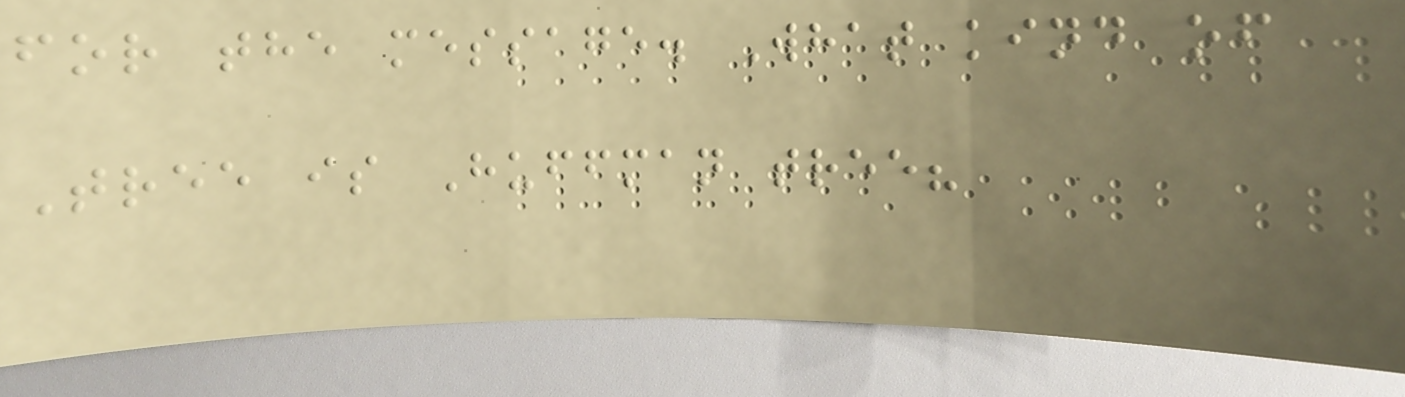for the message. What kind of
Tree is Huffman tree?
